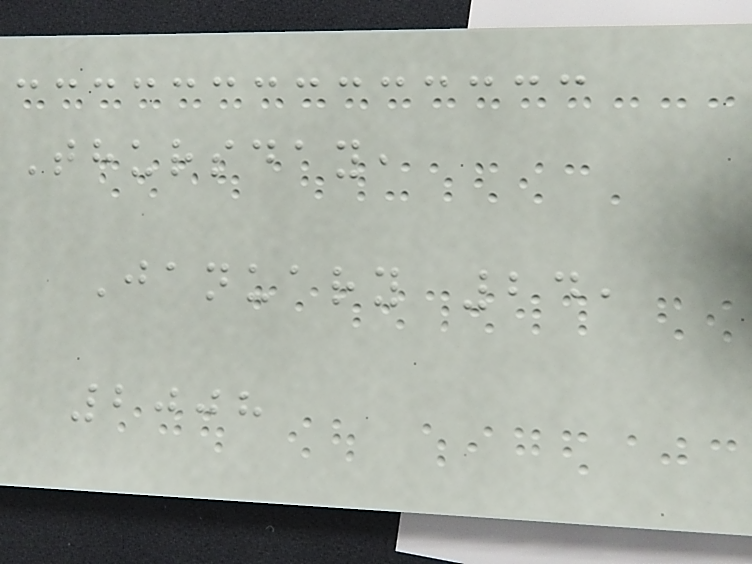Thursday,
January 24,
2008
